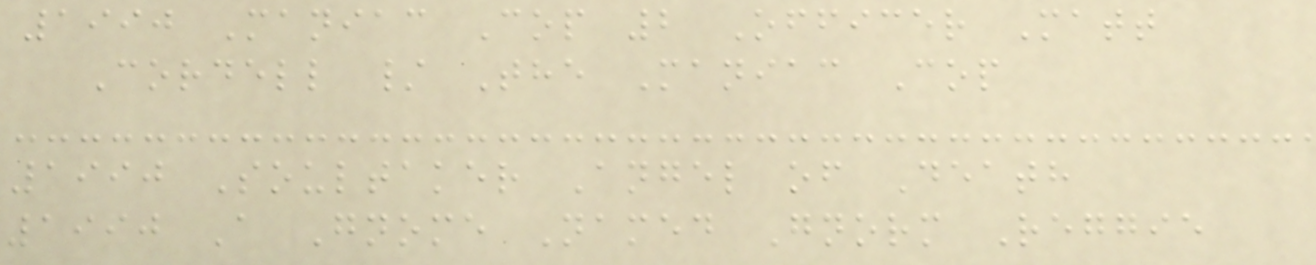1990 Maniac Cop 2 Officer Matt
Cordell / The Maniac Cop
1990 Soultaker Angel of Death
1990 A Gnome Named Gnorm Reggie
